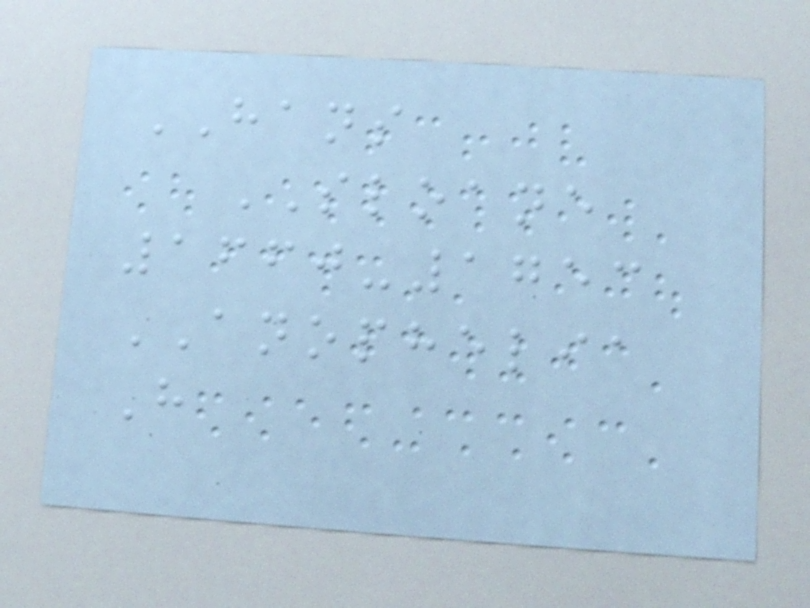HANS
SLOANE
1660-1753
ANOPHELIA
H
